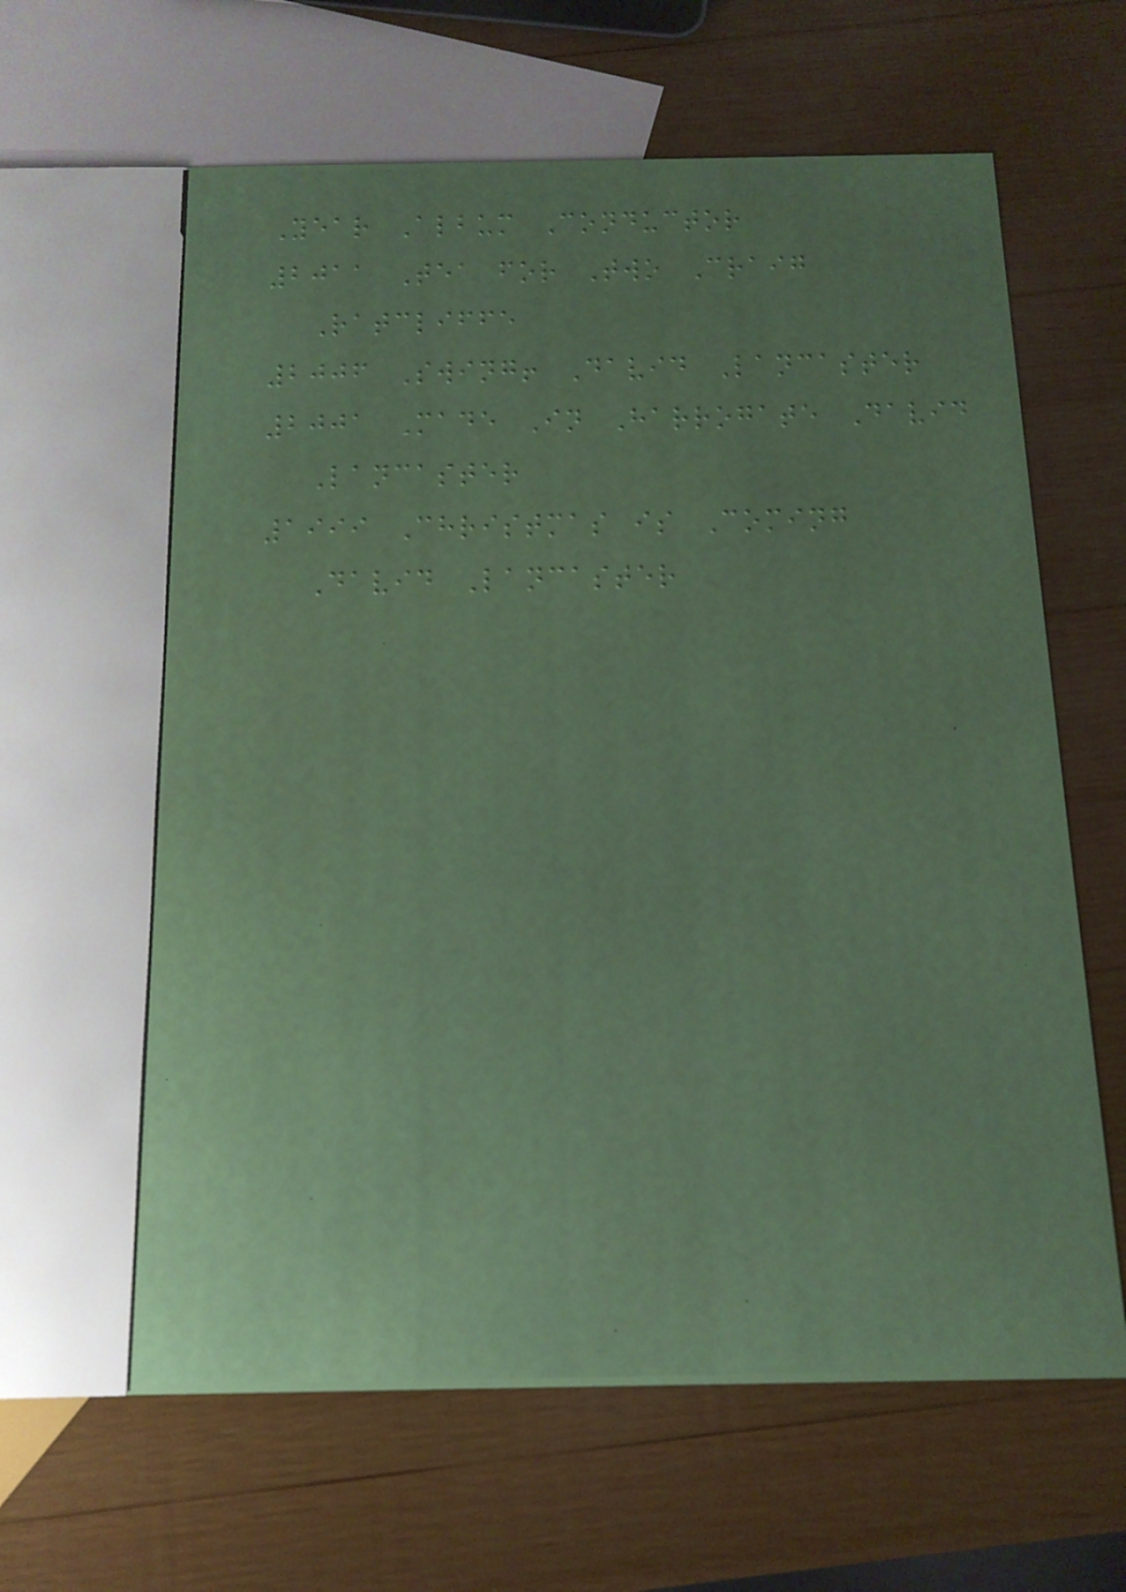Year Album Conductor
2011 Tea for Two Craig
Ratcliffe
2006 Swing! David Lancaster
2001 Made In Harrogate David
Lancaster
1999 Christmas is Coming
David Lancaster
